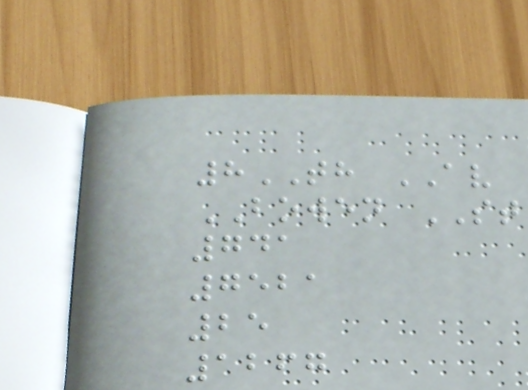8TH AV
BOWEN ST
741
7521
25
1267
